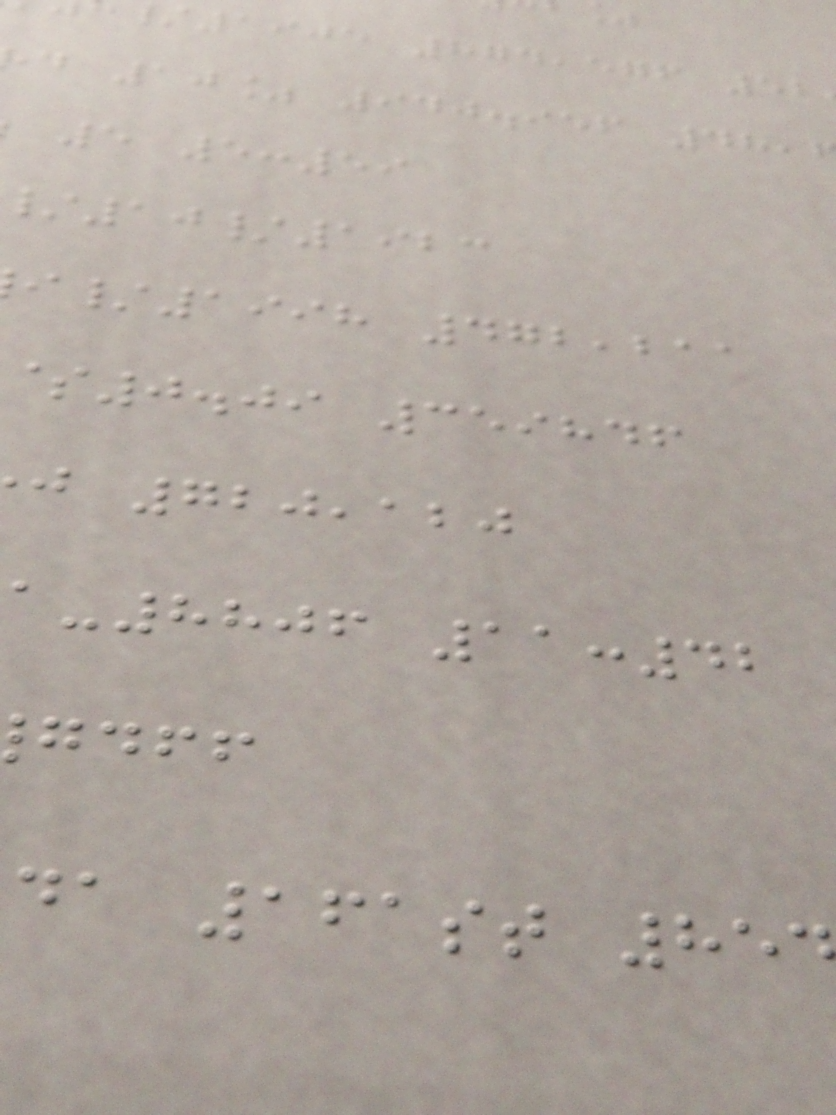1905 874,576 52
d 10% 940.956 48,
5 5:59
10/1923
/1998 472,211
0.09 359846
j 720,120
-8806 11:42
gdff
da 161st 85
